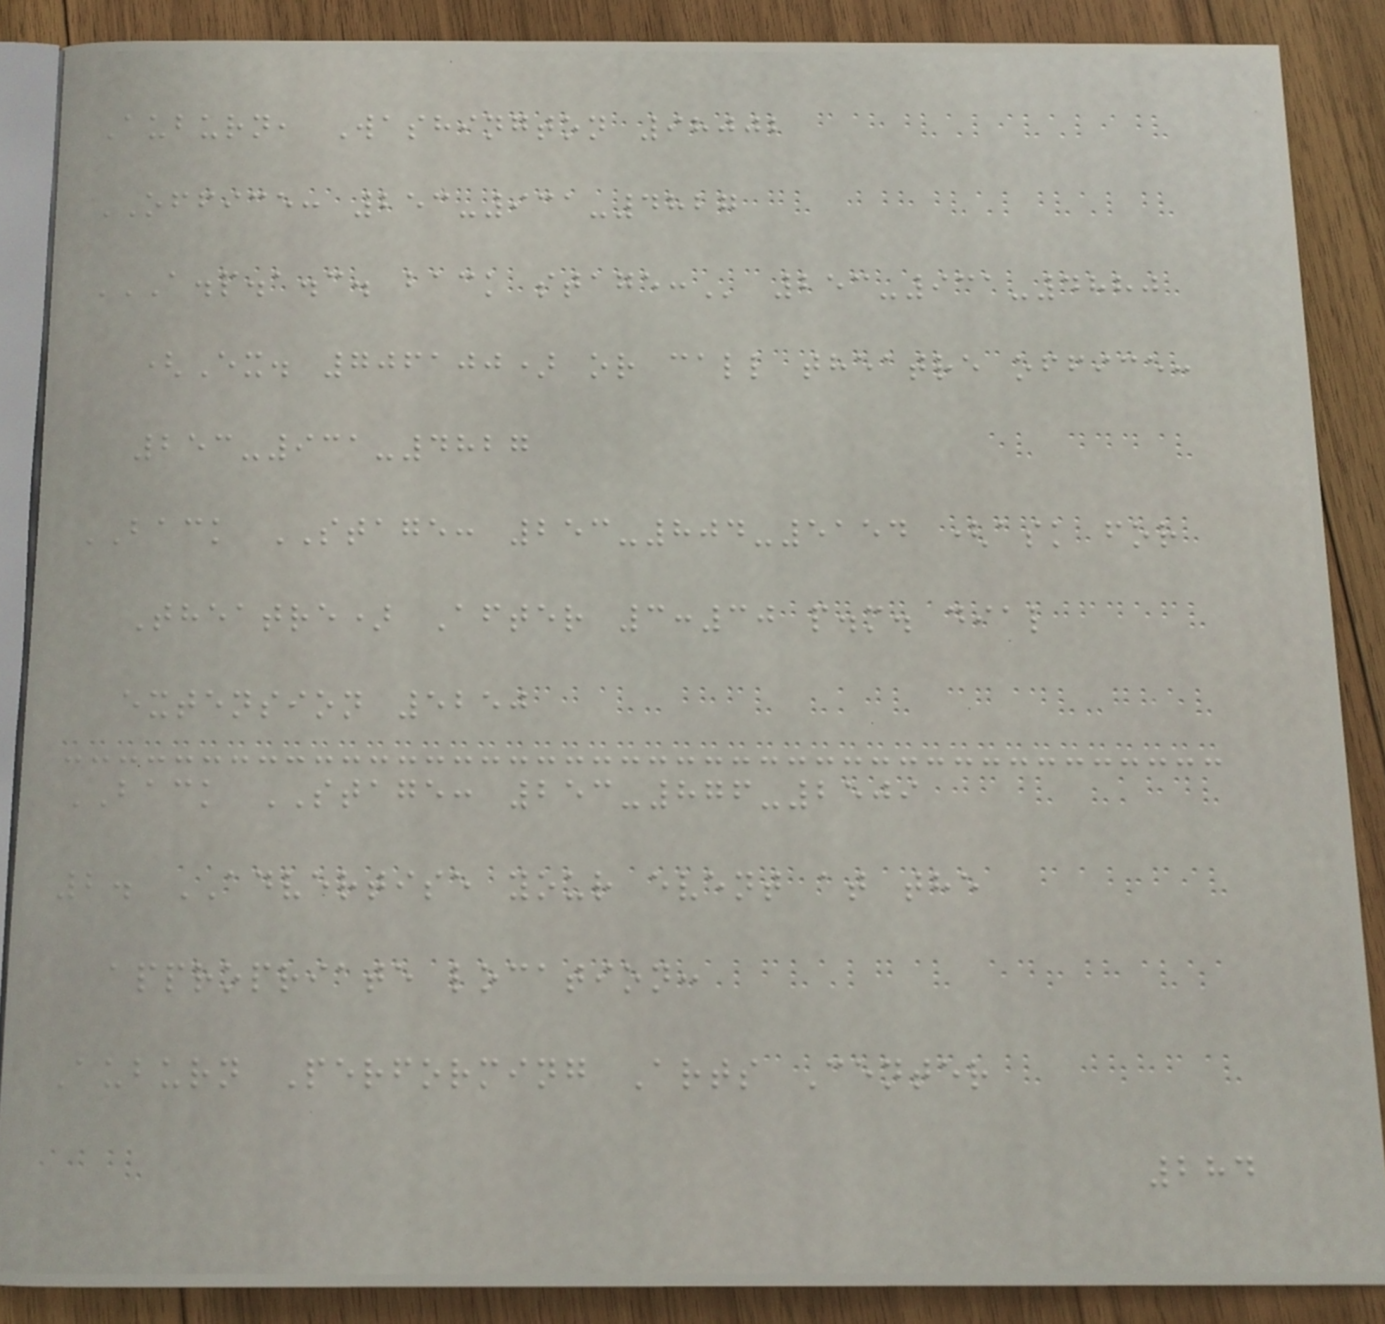Auburn, Washington 98002
OFFICE: 253-931-4827
A.P.A.C. BACK STAGE: 253-931-4880
(Ex. 706100) or call theatre office:
253-931-4827
BACK STAGE: 253-804-5154 (ask for
Theatre) After 3:30 p.m. dial
extension 5250
BACK STAGE: 253-876-2509
2. ADVERTISE your event at the
appropriate location:
Auburn Performing Arts Center
284
